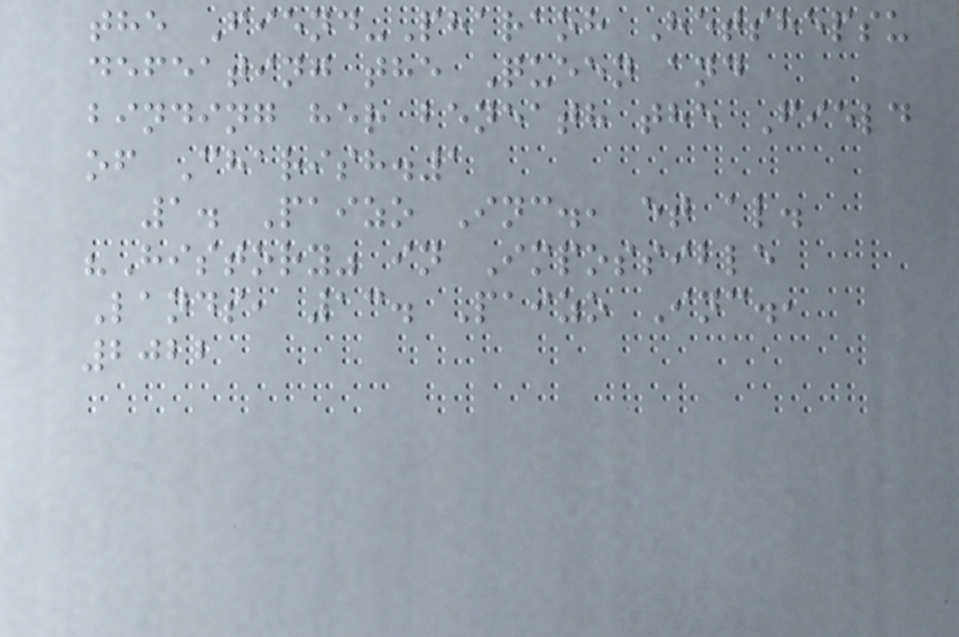the Fiend-Pharaoh Hetshepsu
defeating the Queen and
binding her beneath the Field
of Charish.1
1. Paizo Inc., et al.
"History" in Impossible
Lands, 13. Paizo Inc.,
2022
